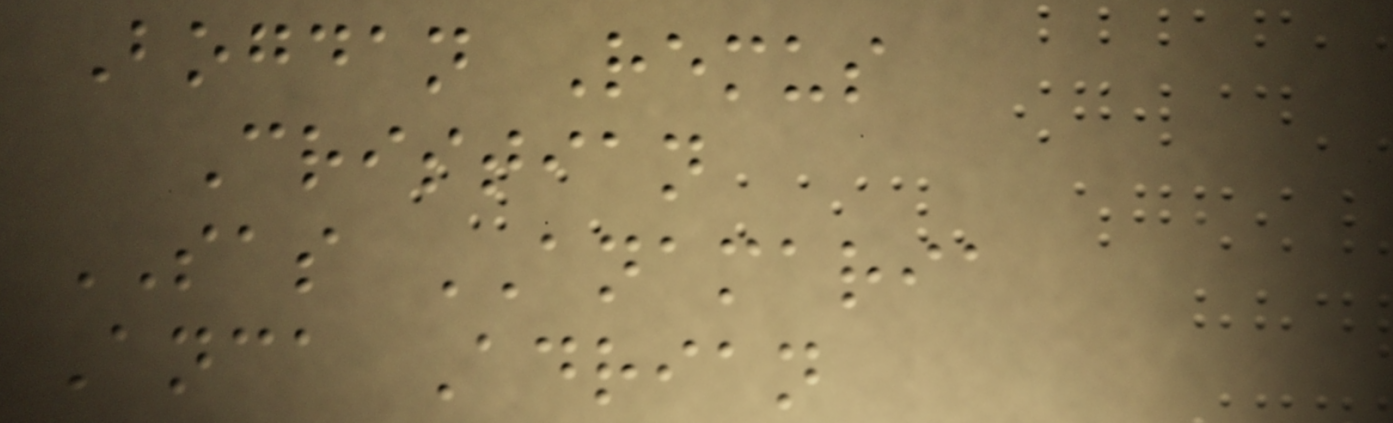Bogdan Remus
Cristian
SAS ANAMARIA
Anca Adrian
